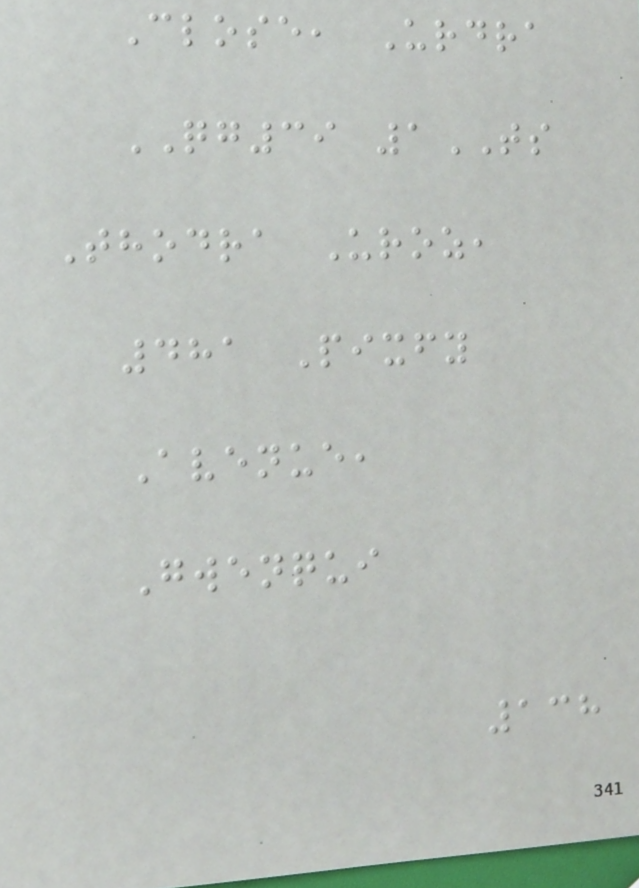Close, Urdra
QG39 1TS
Thodra Uroz,
481 Pixfy
Avenue,
Gwenqui
138
